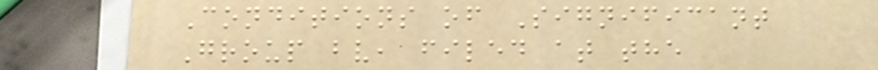Conditions of Significant
Group bv, filed at the
